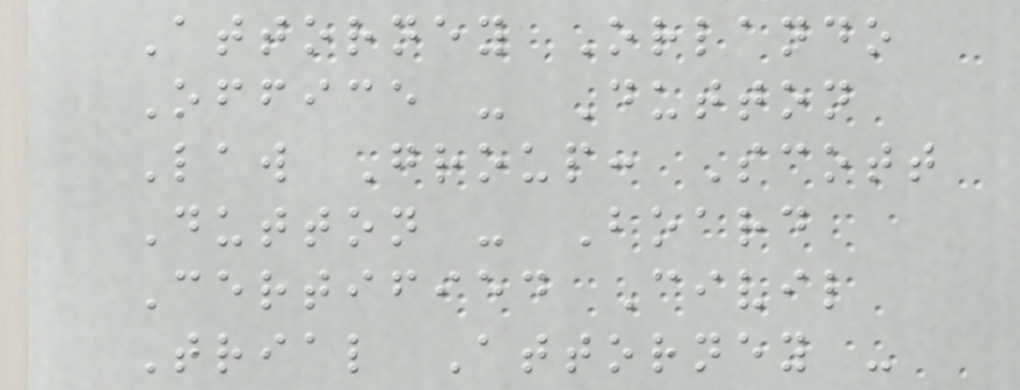Attorney Orlando
Office - Dutton
Law Group: Scott
Dutton - Board
Certified Civil
Trial Attorney -
